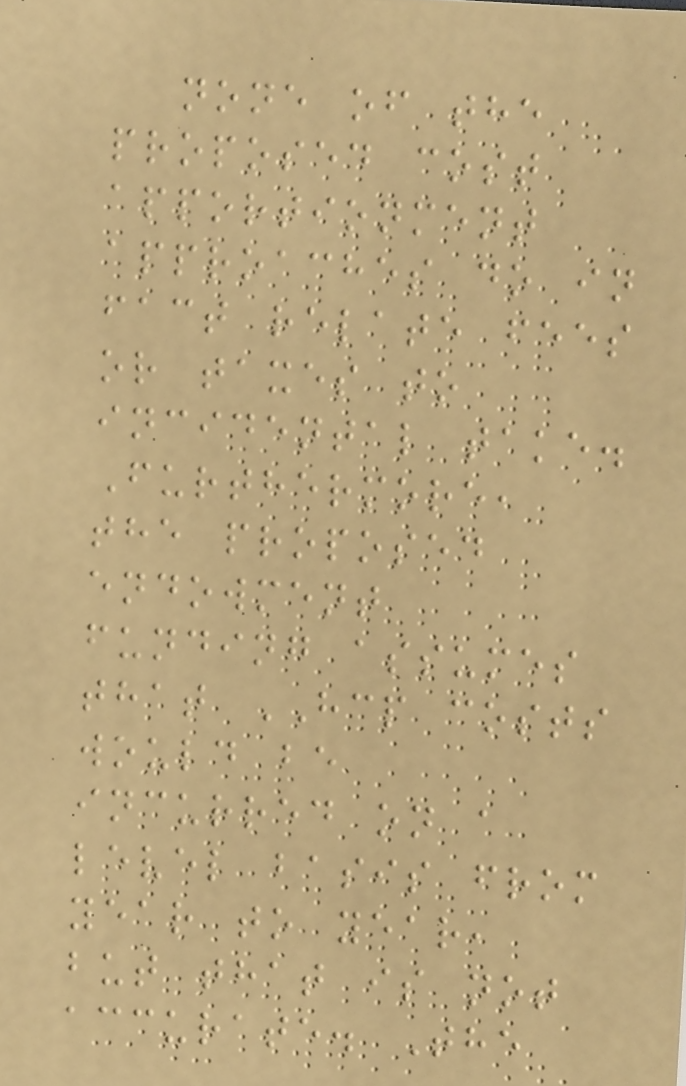none of the
proposed cost
apportionment
approaches do in
fact relate fees
or taxes to
incidental take.
Furthermore,
the proposed
endowment
funding assumes
that HCP costs
would be
incurred on a
level basis from
year to year,
but that is not
accurate. The
